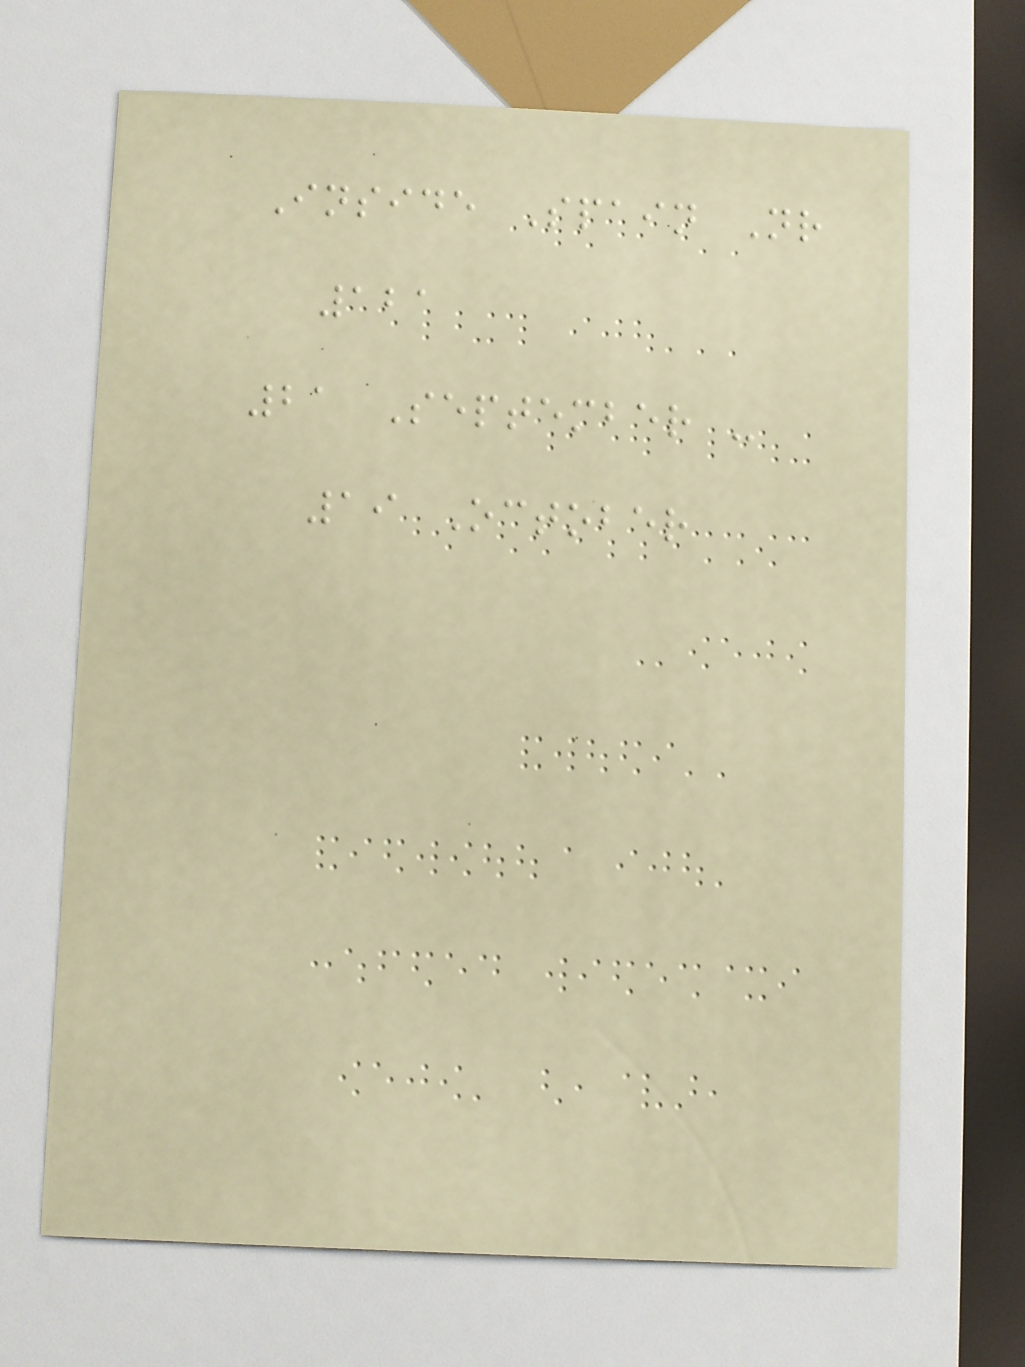Inside Spain Nr
121
21 September -
19 October
